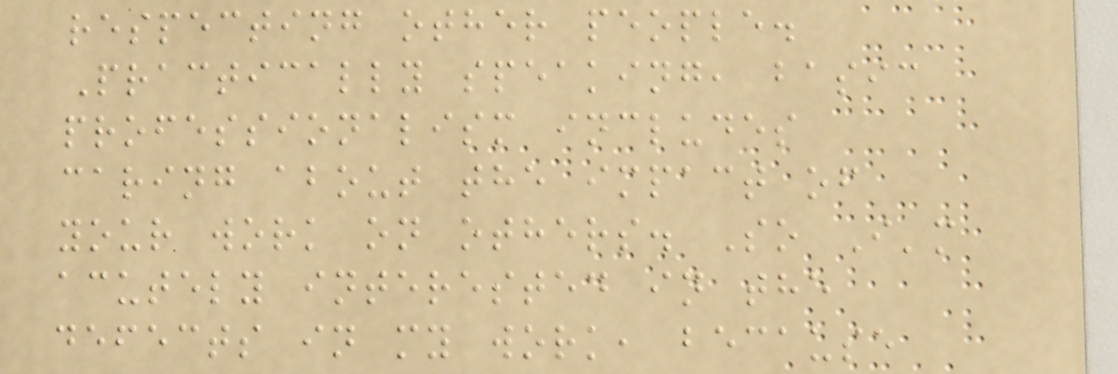respecting other people.
Practically speaking, basic
professionalism includes
caring about the impact of
your work on others. So I'm
acutely interested in the
defects in my work, because
